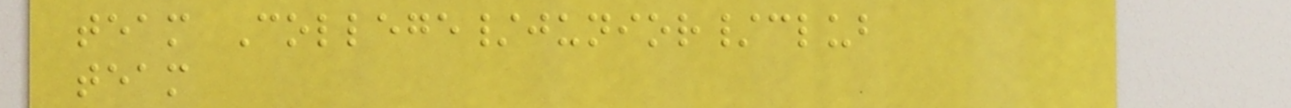team College/junior/club
team
